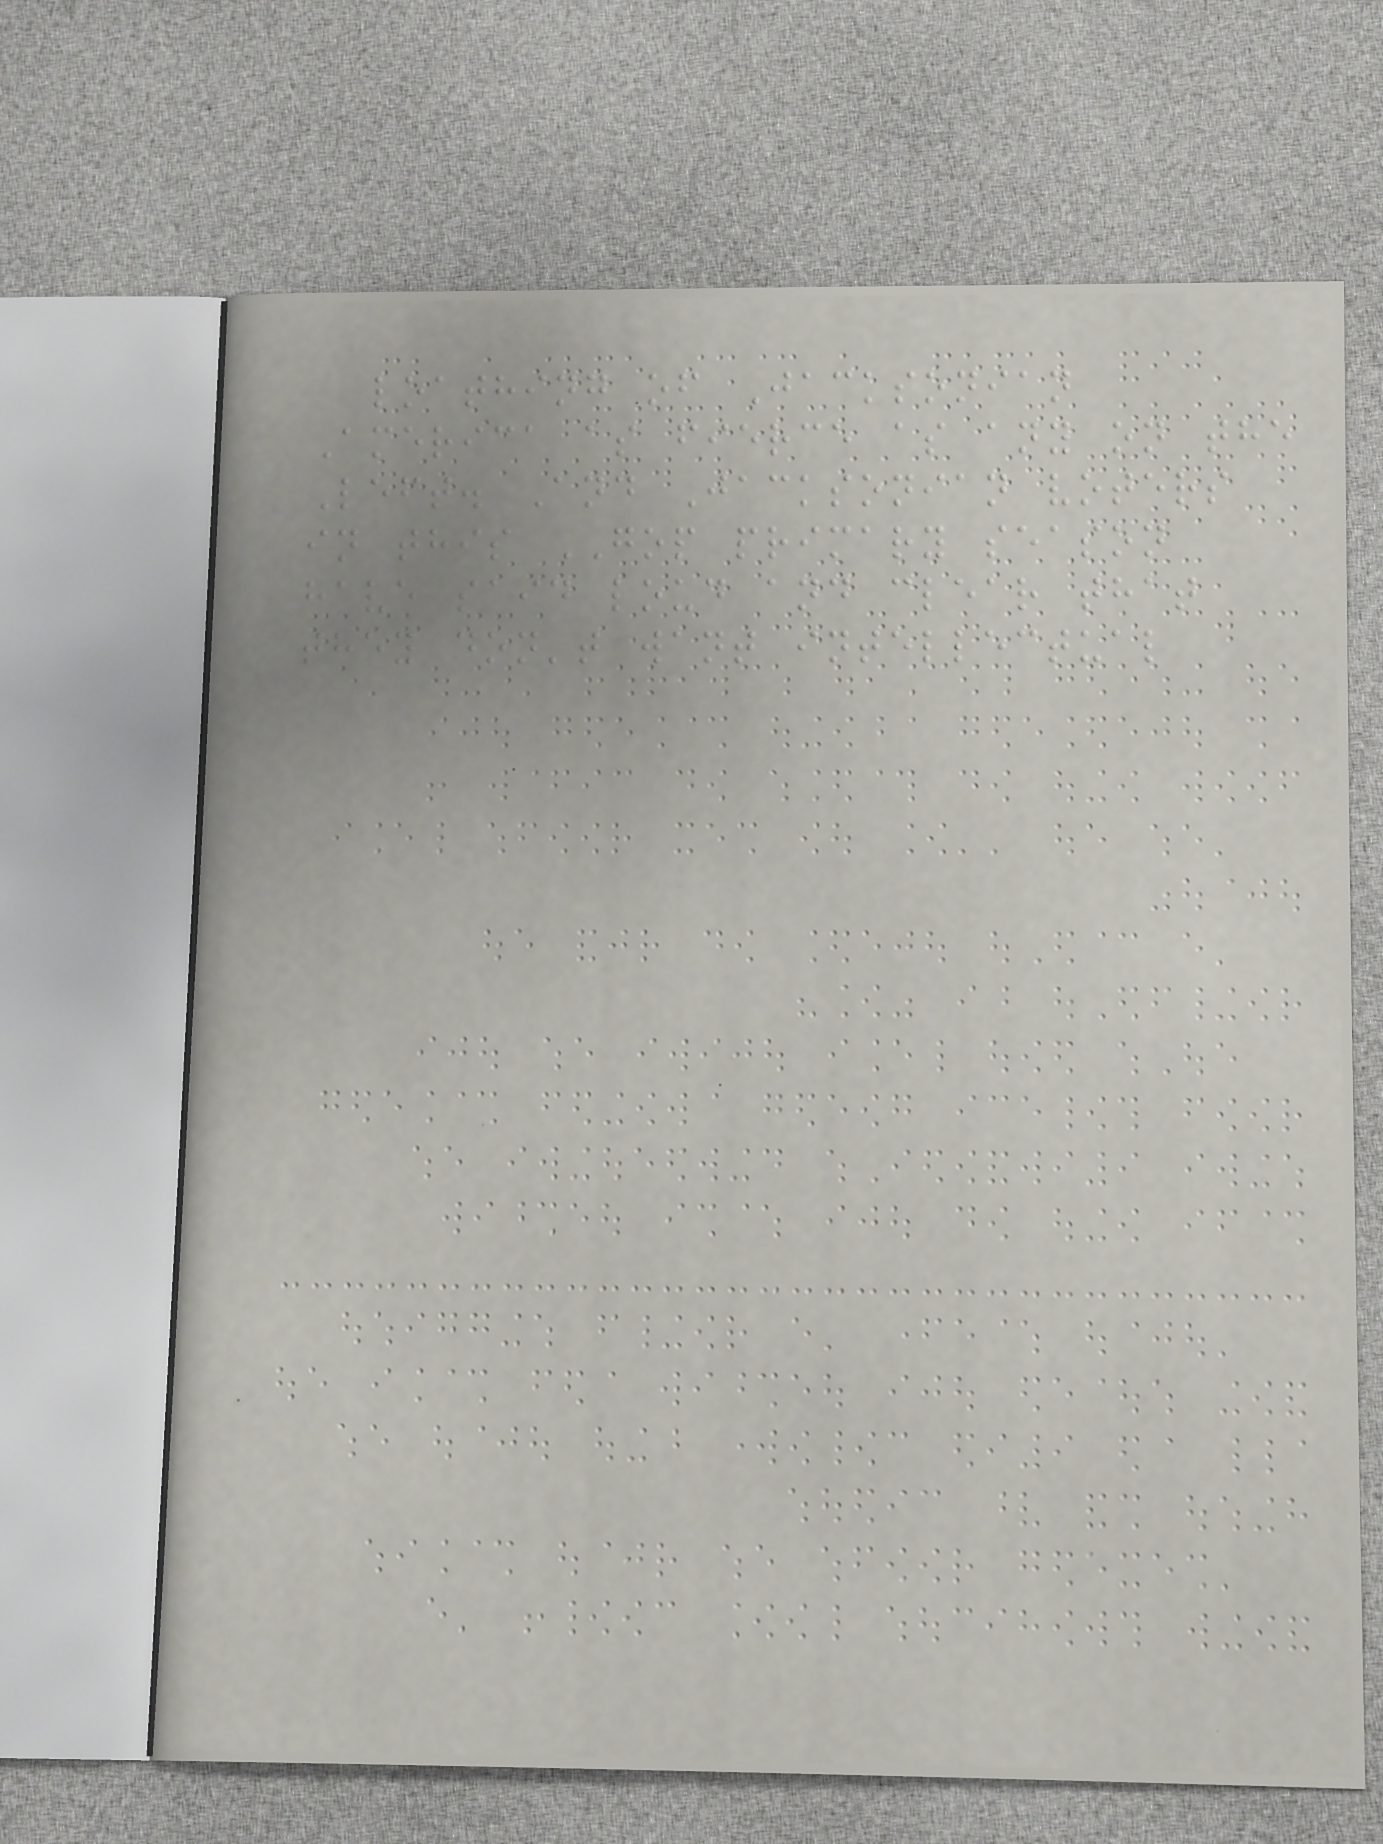loathing of Jacksonian
America as fierce as any on the
Left. And Jacksonian voters
in this GOP primary season
have said loud and clear that
they don't want intellectual
